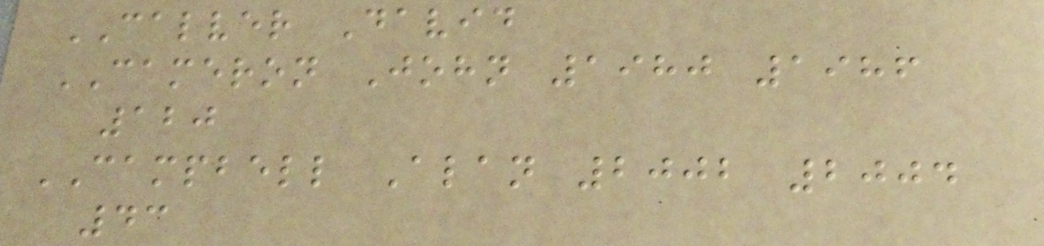CALVER David
CAMERON John 1980 1986
120
CAMPBELL Alan 2002 2004
43
